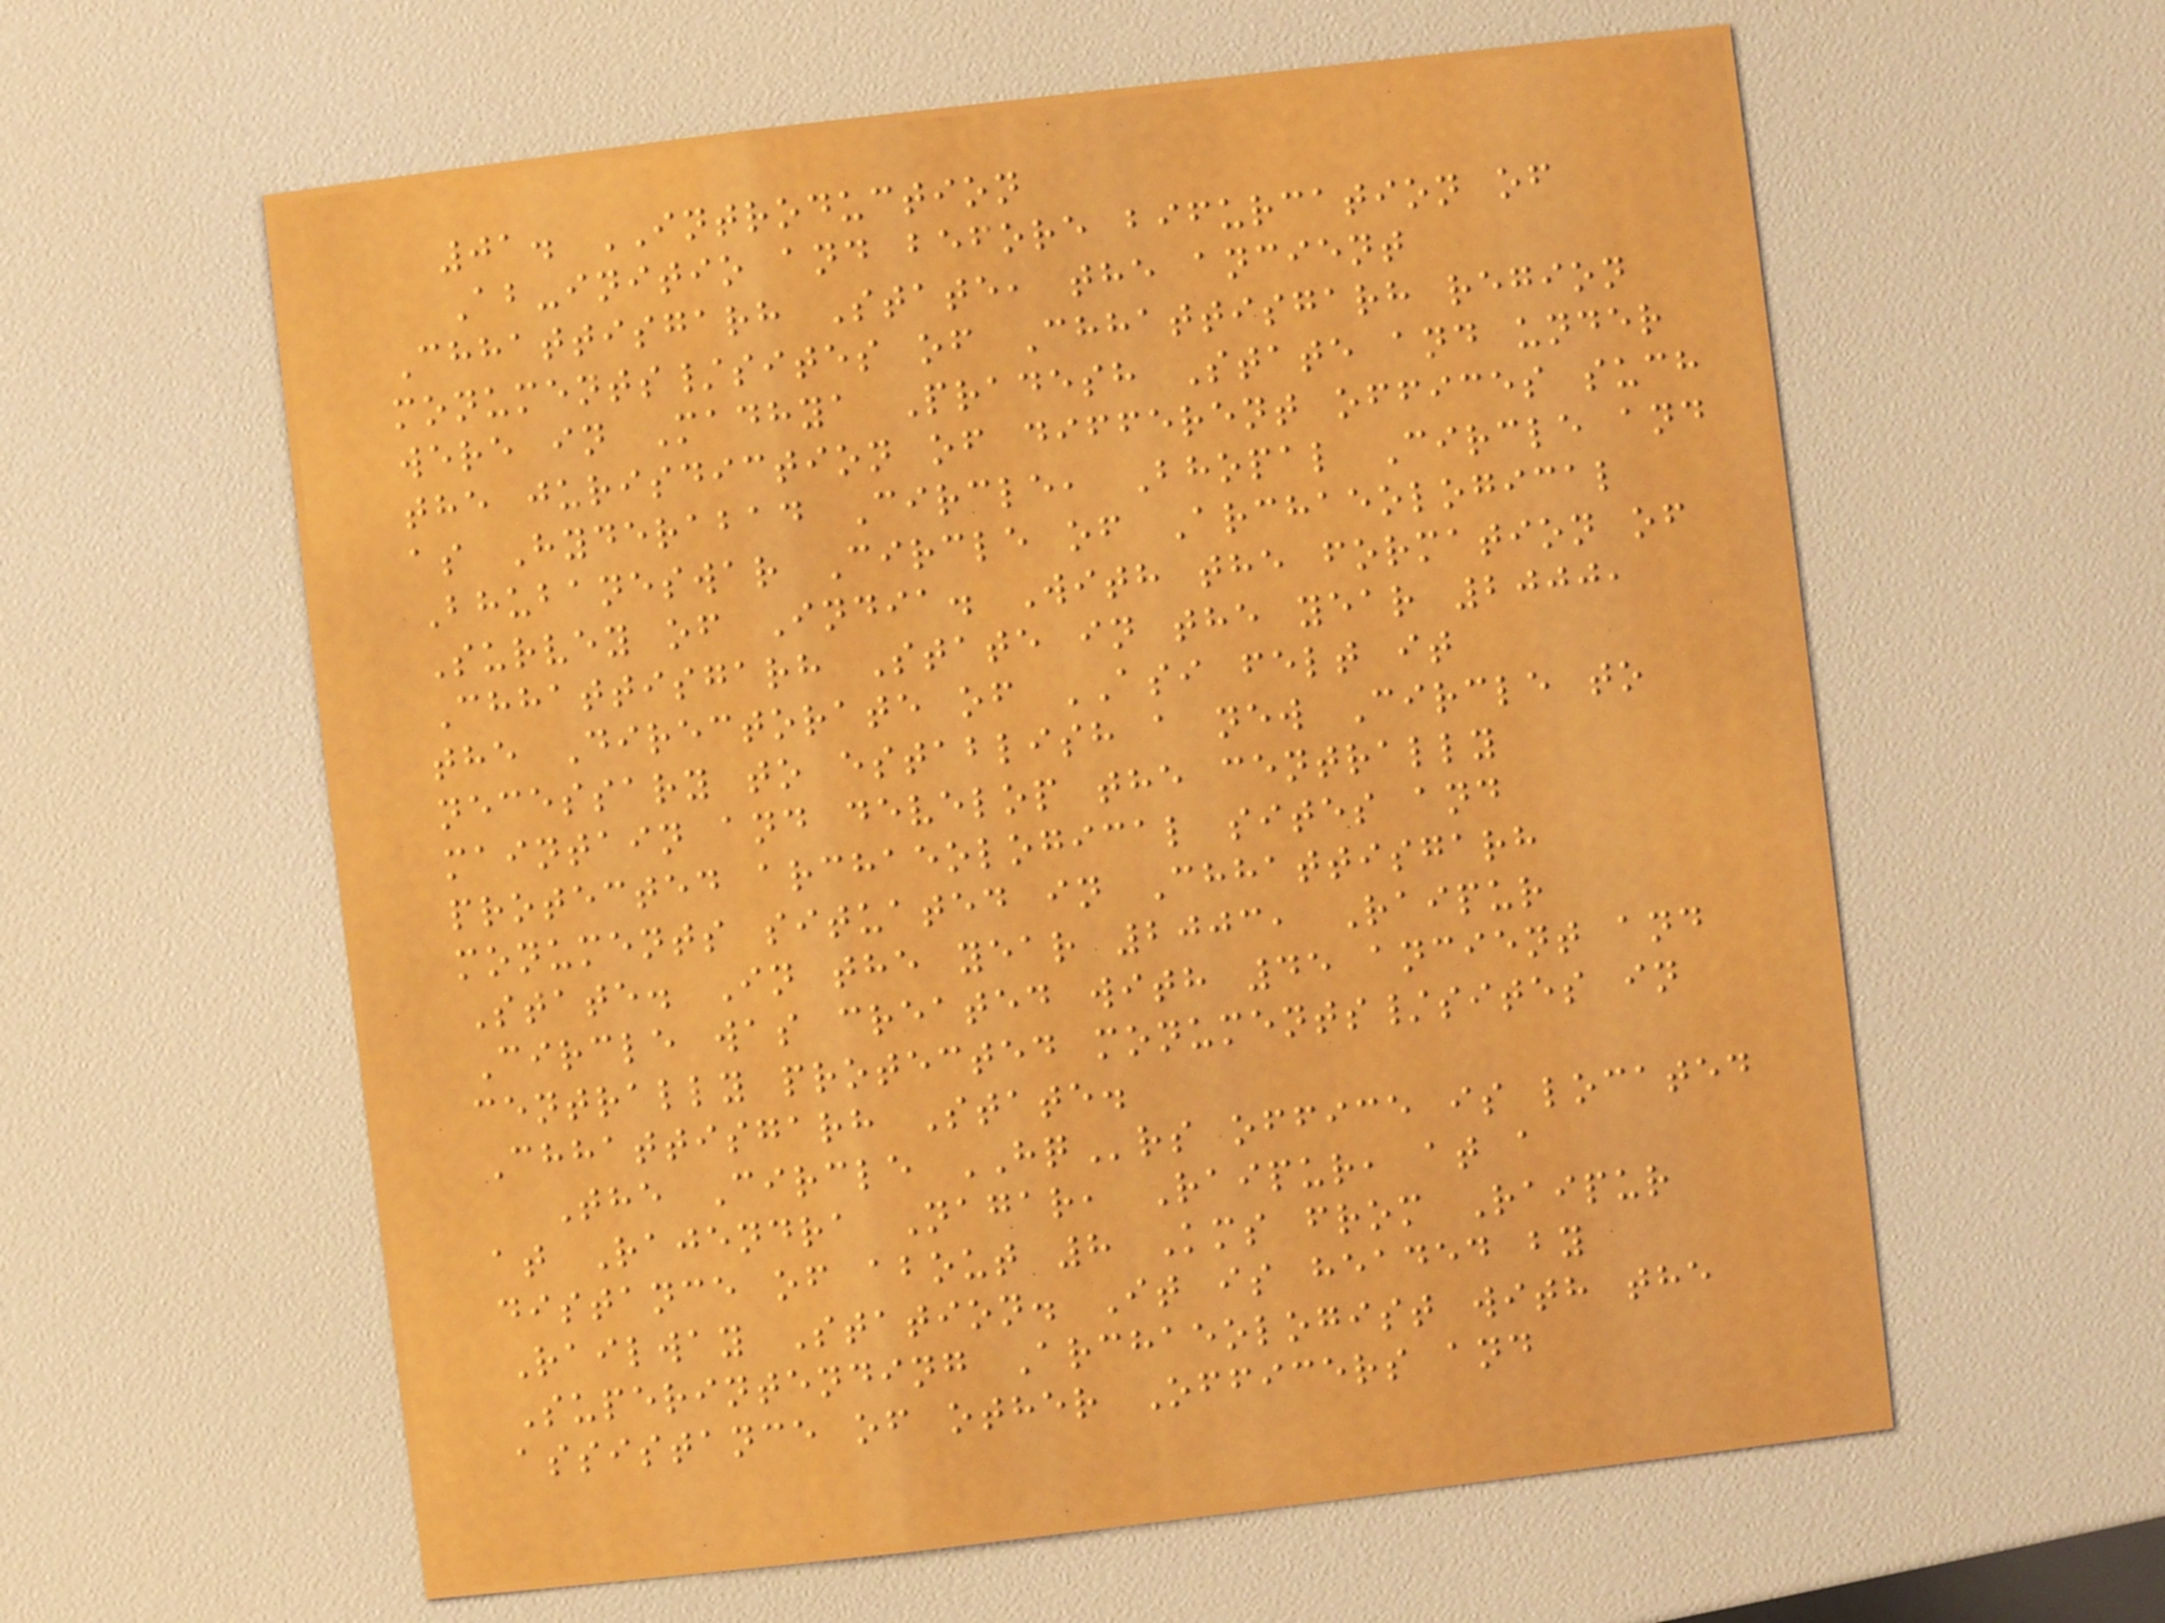01. INTRODUCTION
Ab-initio and before bifurcation of
Chhattisgarh State, the ancient
monuments/sites of Chhattisgarh region
were in Madhya Pradesh State and under
the jurisdiction of different offices such
as Hyderabad Circle, Bhopal Circle and
Bhubaneswar Circle of Archaeological
Survey of India. With the formation of
Chhattisgarh State in the year 2000,
the Directorate of ASI felt it
necessary to establish a new Circle to
maintain and develop the centrally
protected archaeological sites and
monuments situated in Chhattisgarh
State. In the year 2003, Raipur
Circle was created with 45 ancient and
centrally protected monuments/sites in
Chhattisgarh State.
The Circle HQrs office is located
at Rajendra Nagar, Raipur, at a
distance of about 8 Kms from Raipur
Railway Station. It is headed by
Superintending Archaeologist with the
assistance of other Officers and
